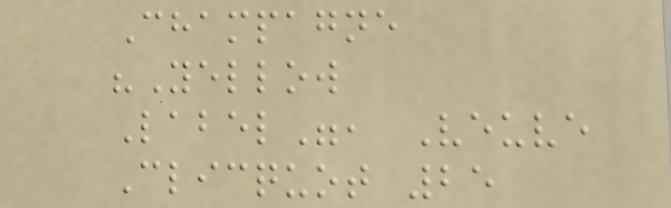Champagne
"Yellow
Label", Veuve
Clicquot 25
